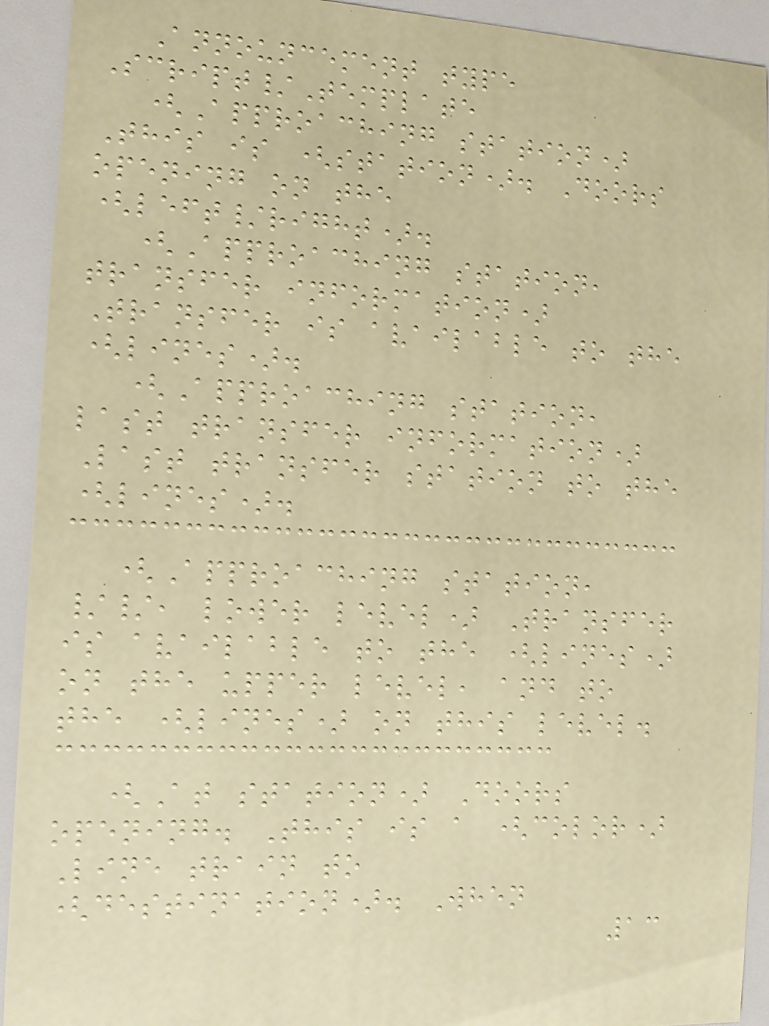Announcement type
Script/Template
(Approaching station)
This is (station). Doors
opening on the
(left/right).
(Approaching station,
transfer information)
Transfer is available to the
(lines).
(Approaching station,
last transfer information)
Last transfer station to the
(lines).
(Approaching station,
//, lower level) Transfer
is available to the (lines)
on the upper level, and to
the (lines) on this level.
(At station) Doors
opening. This is a (color)
Line train to
(destination). When
13
